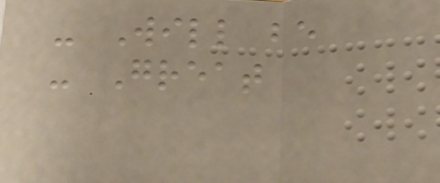- Will be
- Great
